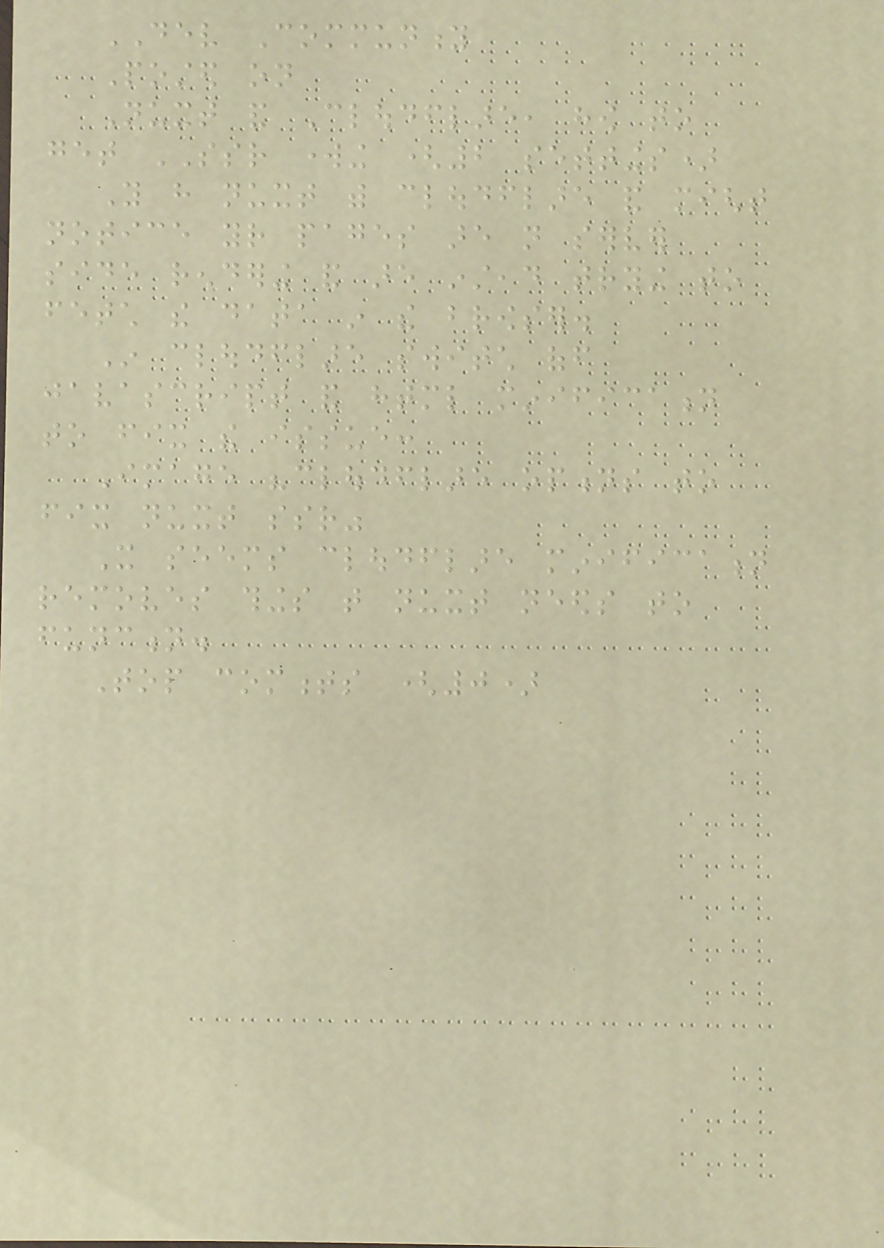DEV Community
Posted on
Nuxt and Cloudflare, how to
get SSR working (2 settings)
You have nuxt with cloudflare and might
notice your pages are not server
side rendering and are instead trying to
fetch the data in the browser.
In cloudflare switch off
javascript and html minification
to fix the issue:
Image "cloudflare options to
fix nuxt ssr"
It seems cloudflare minification
removes things that nuxt needs to
function.
Top comments (0)
